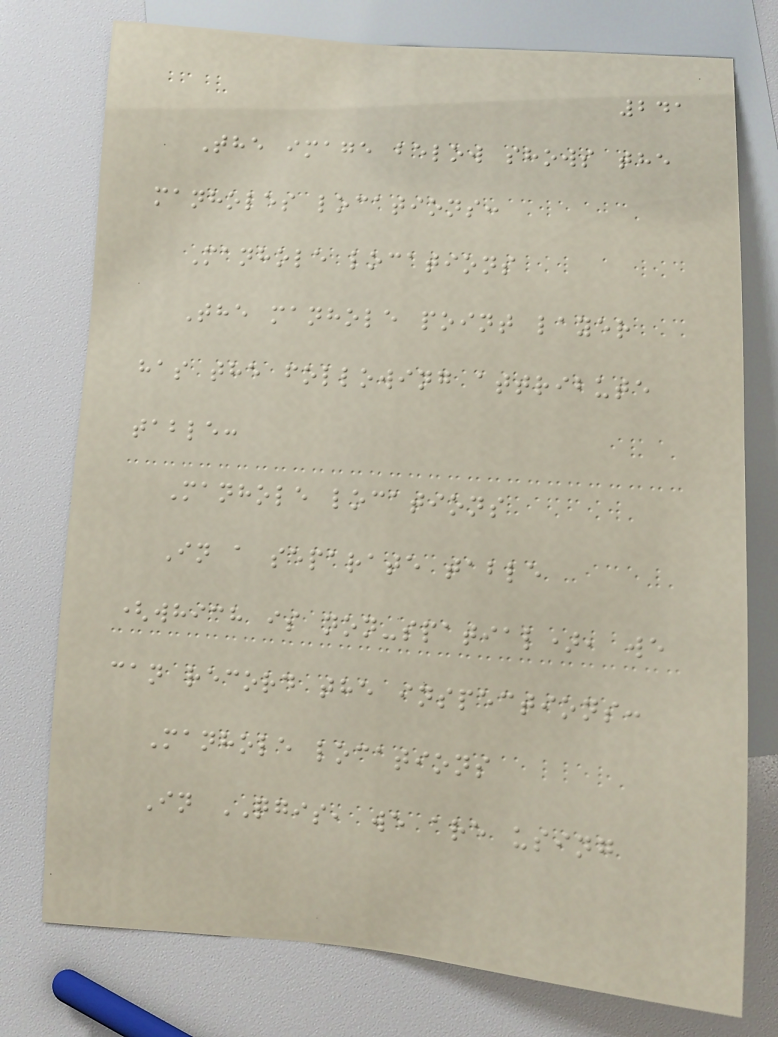241
The image below shows the
manholes locations:
Manhole locations
The manhole point layer
has the following attribute
table:
Manhole locations
In a separate table
(which is non-spatial), we
can record the inspections:
Manhole locations
In QGIS, we are using
